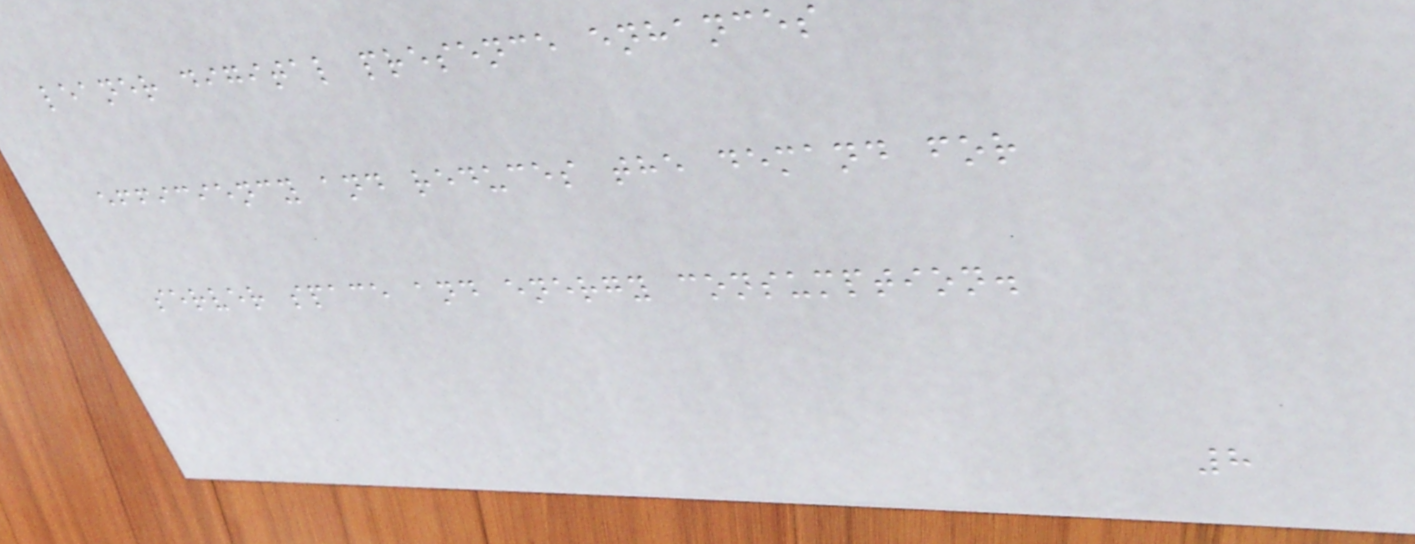leaner digital presence enhances
efficiency and reduces the demand for
server space and energy consumption.
8
